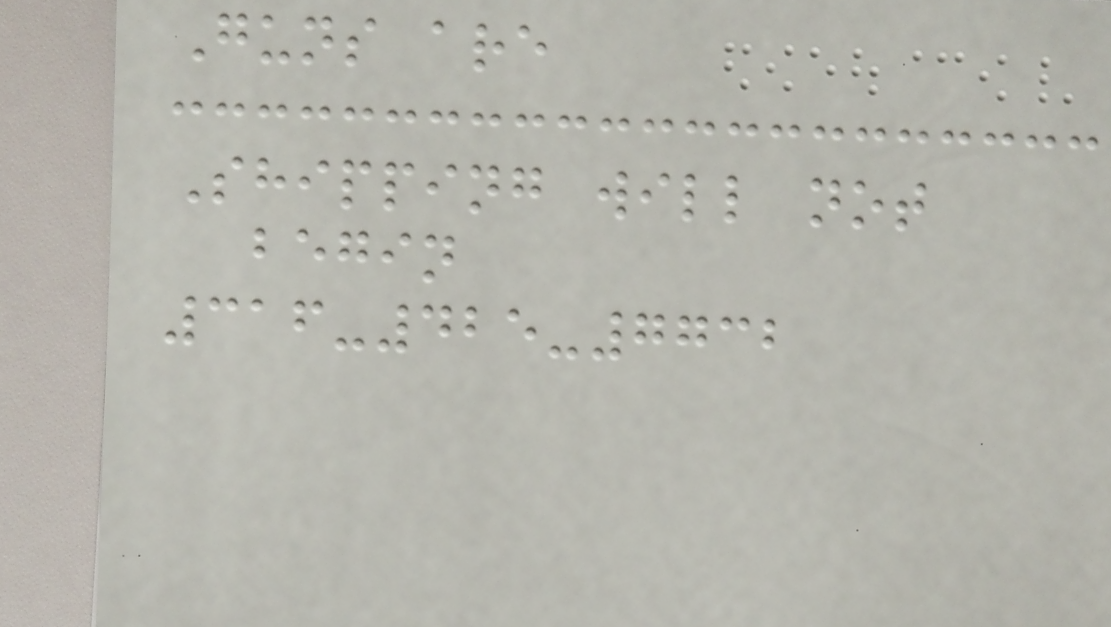Guns are
Shipping will not
begin
316-425-7732
